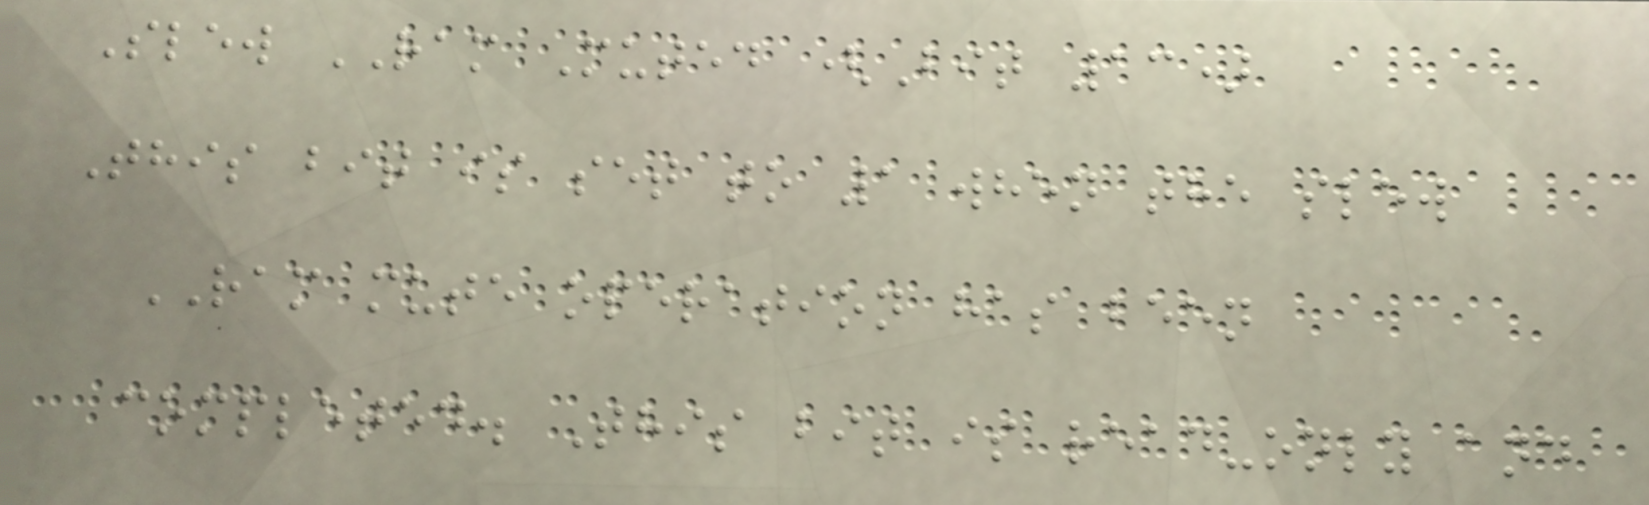Slew RAM Muted (Bit 13)
This bit is set to 1 when the slew
RAM mute operation has been
completed. This bit is read-only and
